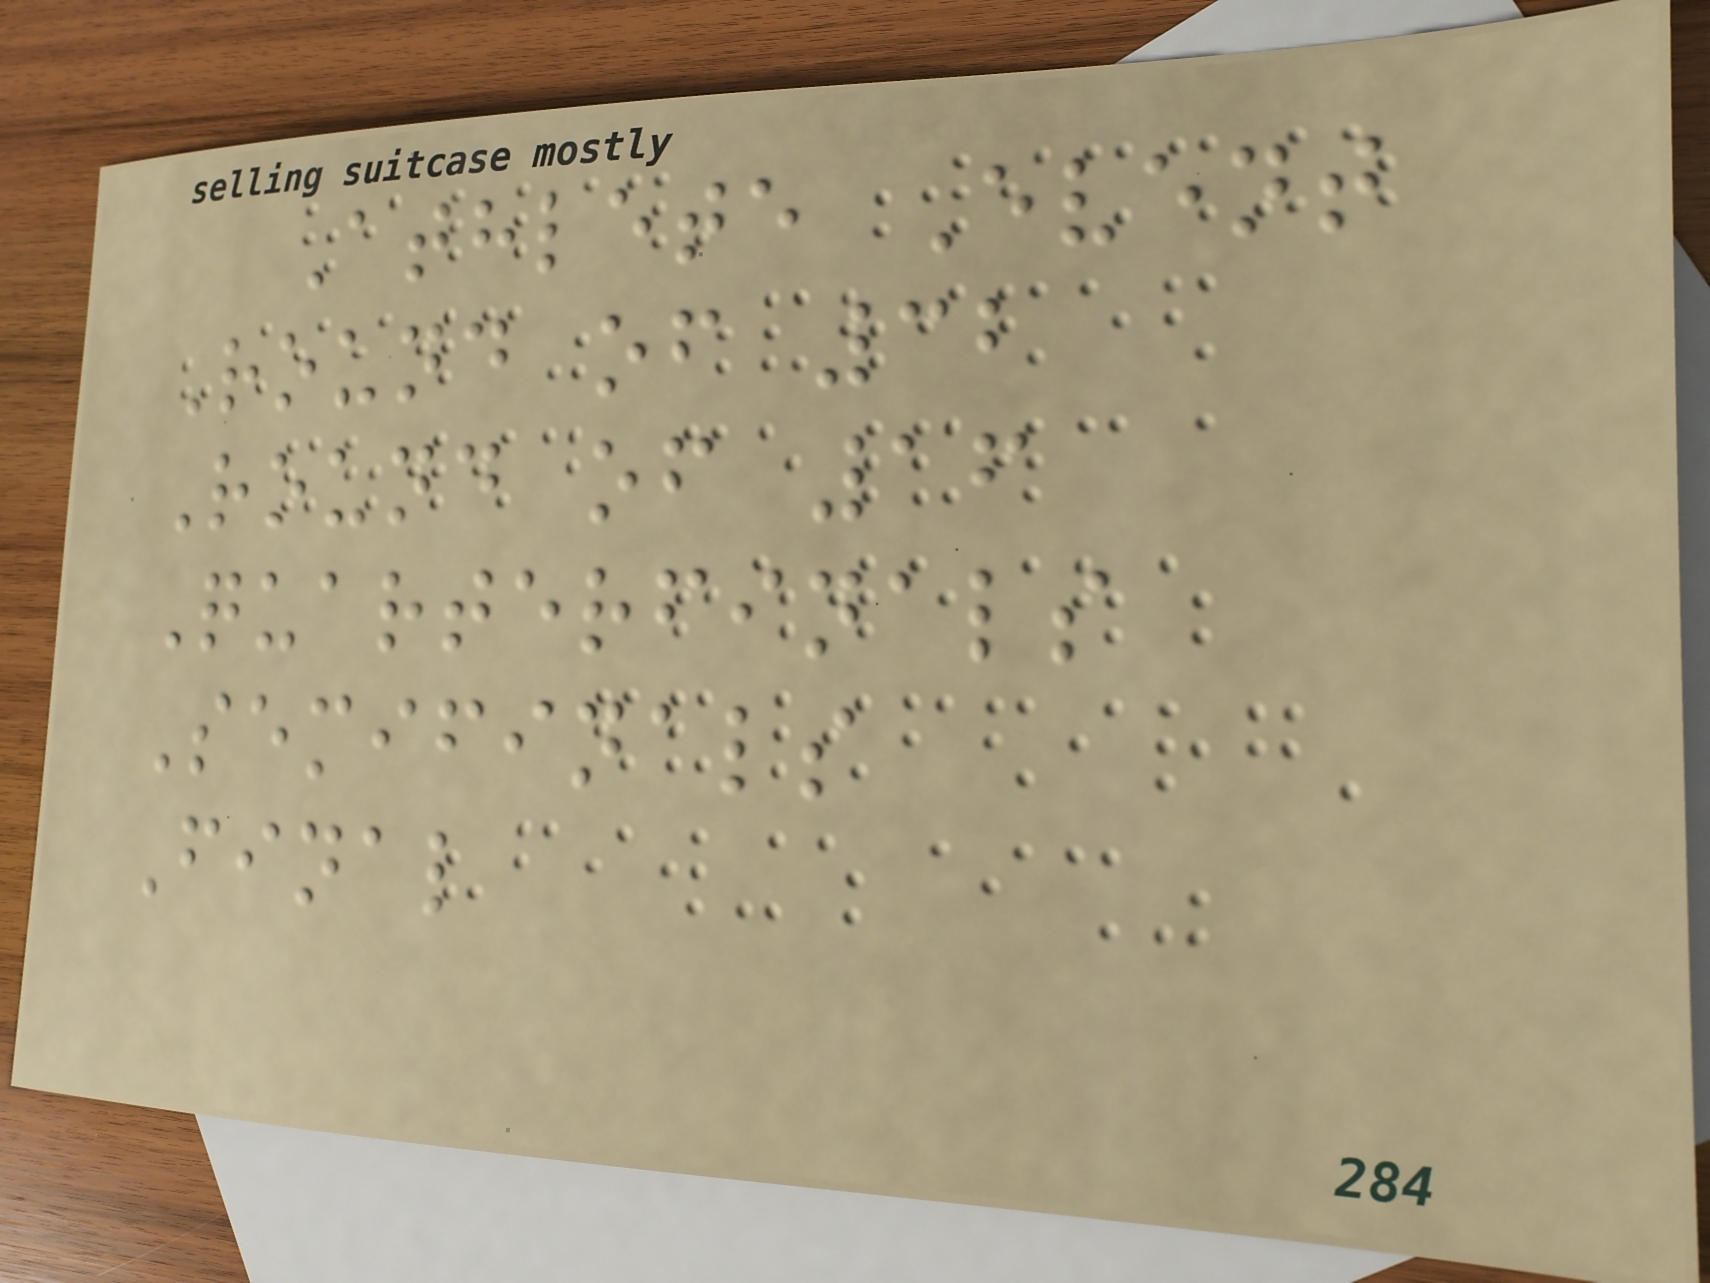Athlete Event
Round of 32
Round of 16
Quarterfinals
Semifinals
Final
